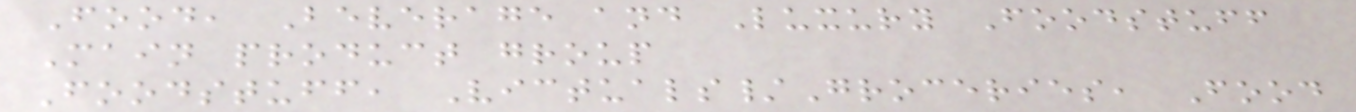Food, Beverage and Luxury Foodstuff
Main product group
Foodstuff, Victuals/Groceries, Food
